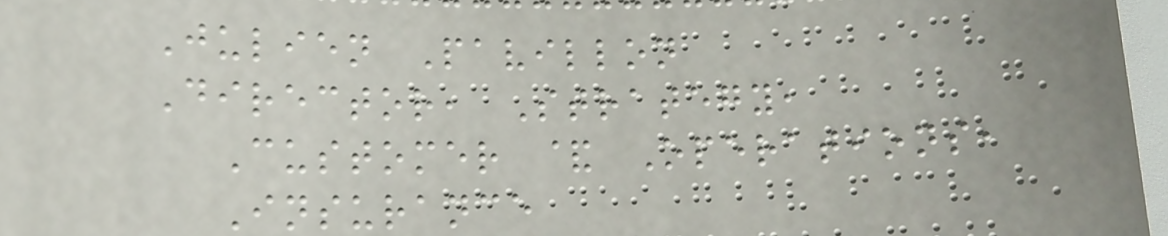Julien Pavillon
Director, Strategy,
Customer & Operations,
Insurance
